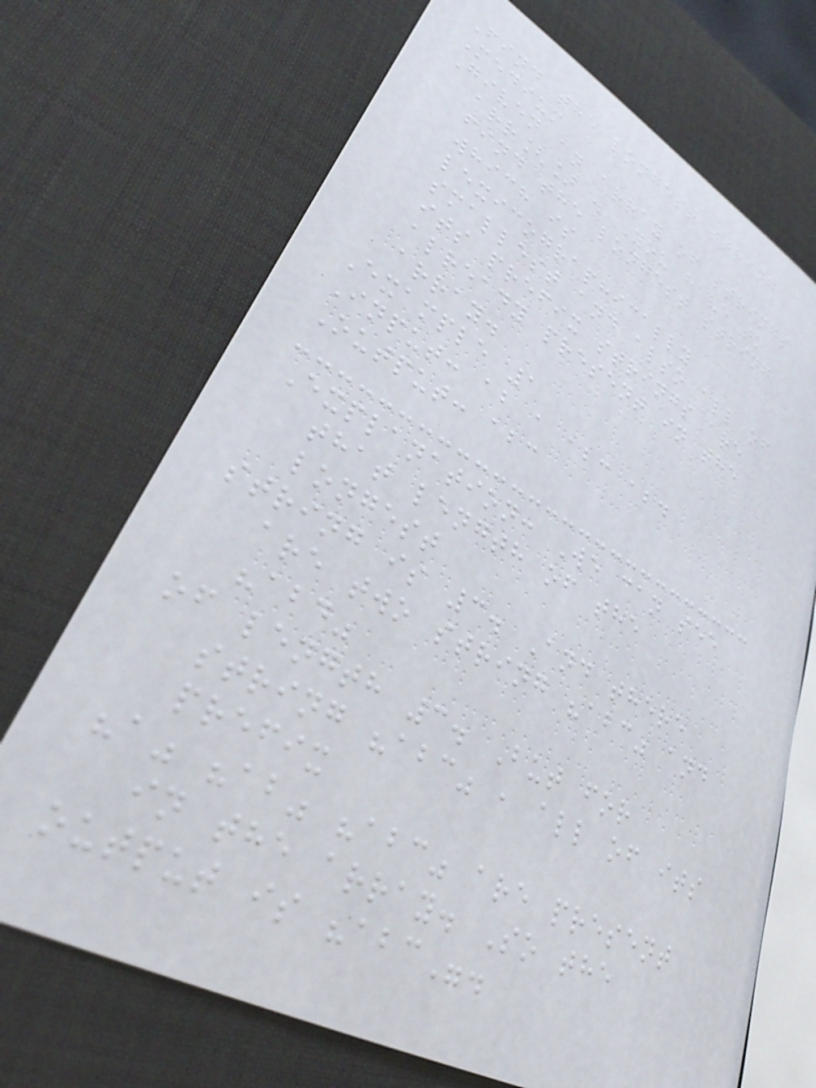Find the longest string
Medium
Given an array of strings
arr[] . You have to
find the longest string
which is
lexicographically
smallest and also all of
its prefix strings are
already present in the
array.
Example 1
Input: ab a abc abd
Output: abc
Explanation: We can see
that length of the
longest
string is 3. And there
are two string "abc" and
"abd"
of length 3. But for
string "abc" , all of its
prefix
"a" "ab" "abc" are present
in the array. So the
output is "abc".
